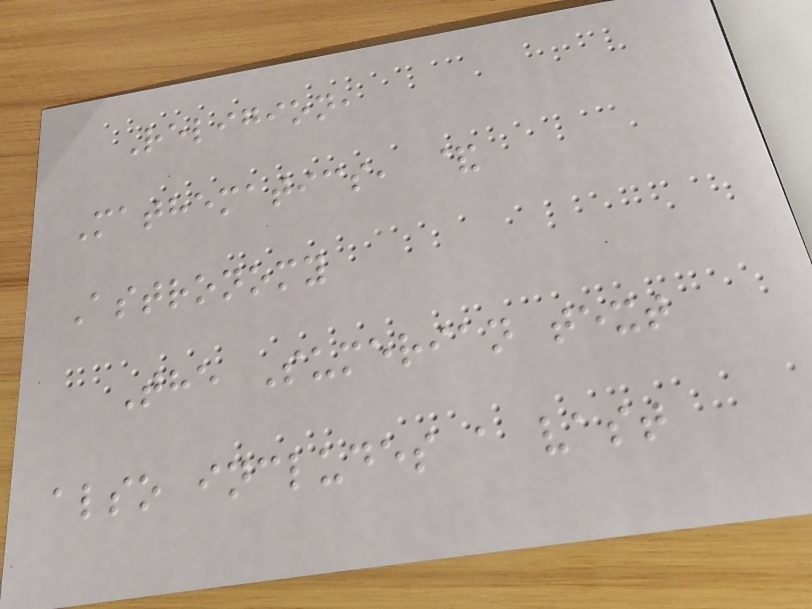Religion,
Mathematics, &
Astronomy
The Sumerian text
also includes a vast
